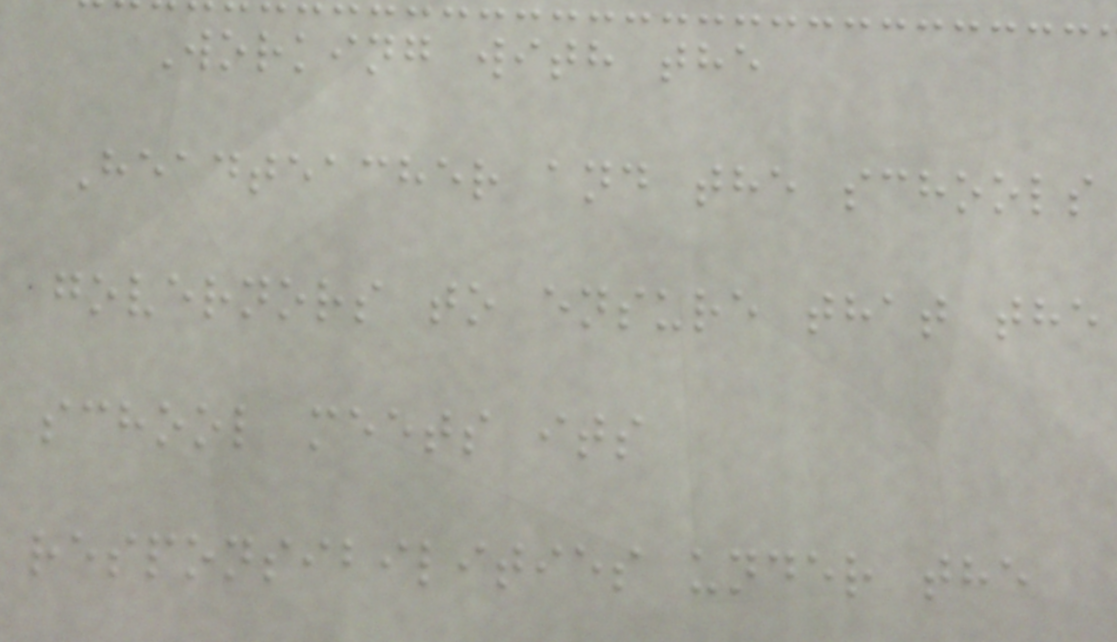Working with the
Headteacher and the schools
governors to ensure that the
school meets its
responsibilities under the
